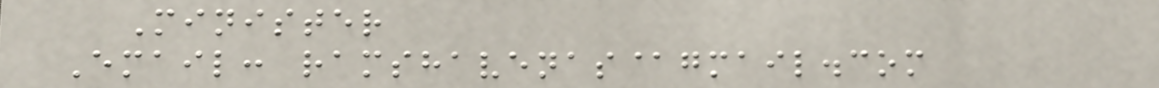Minister
Email: ramshavenas@gmail.com
